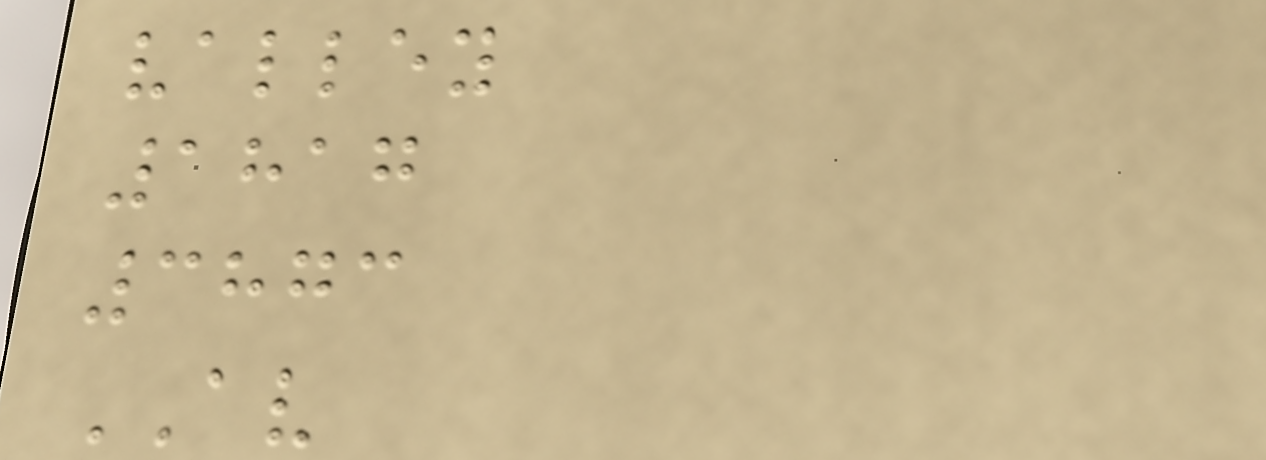valley
1817
3873
AV
